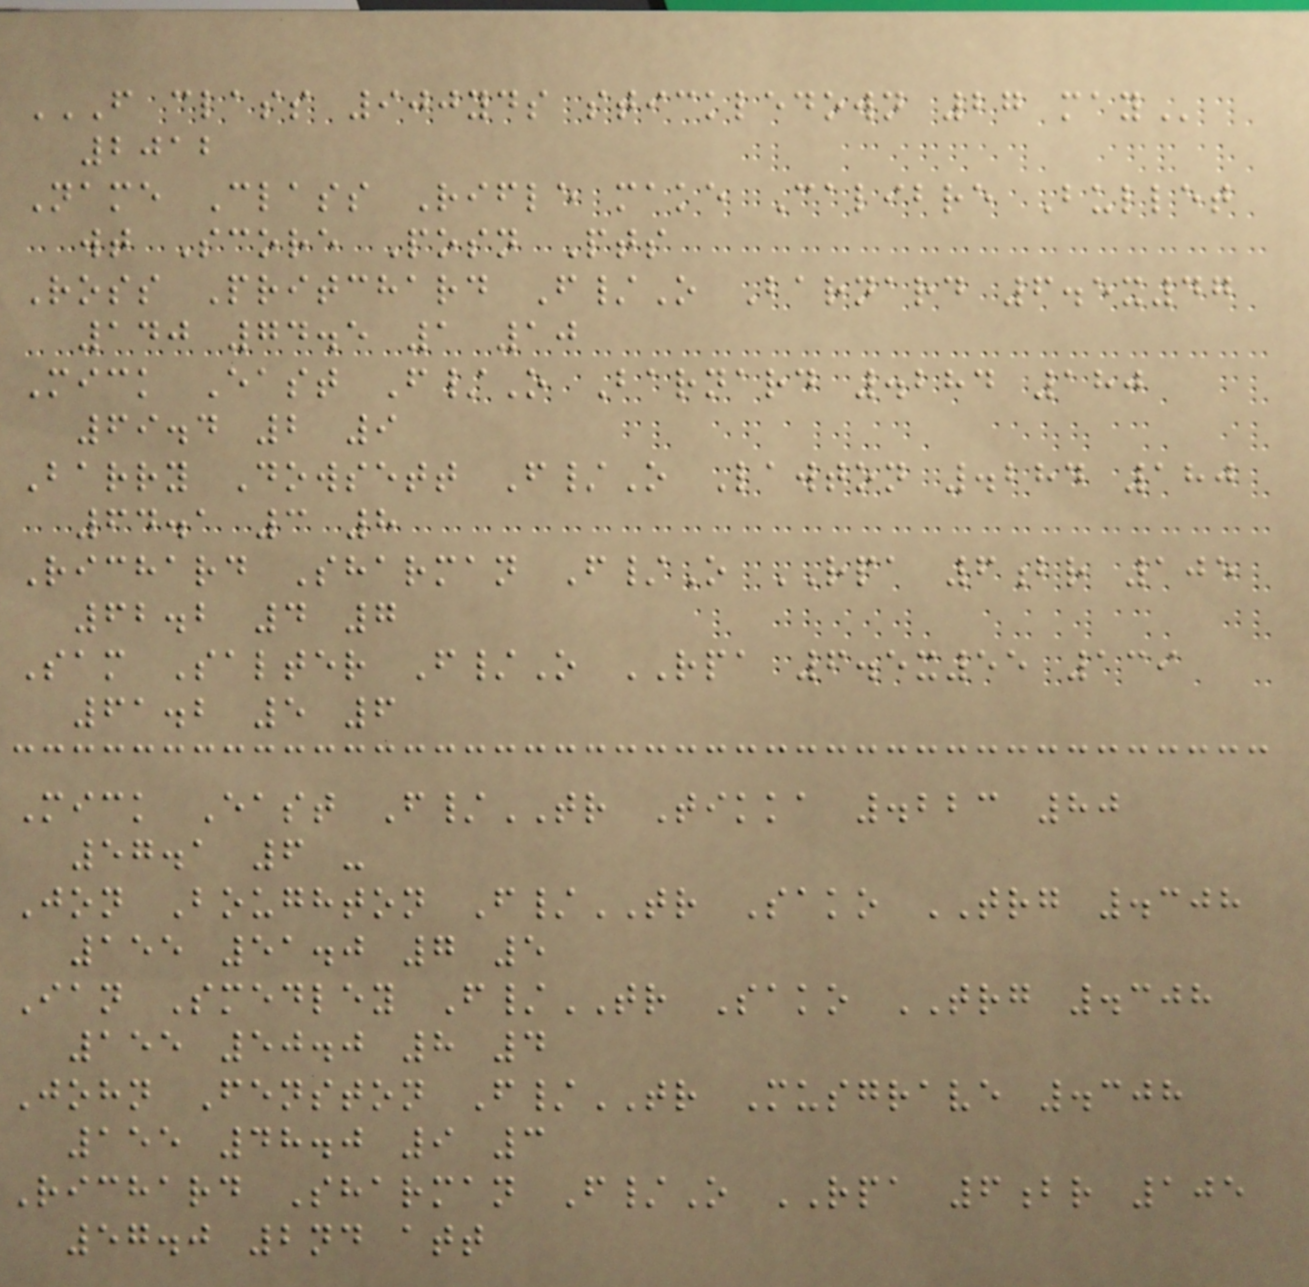F CLASS 900YDS STICKLEDOWN 27 MAY
2012
Name Class Rifle make Calibre Bullet
wt Score Posn Pts
Ross Pritchard F/O Barnard 6.5x47
140 74.5 1 10
Mick East F/O Barnard .284 180
69.4 2 9
Barry Dowsett F/O Lawton .284 180
64.1 3 8
Richard Sharman F/O RPA 6br 105
62.2 4 7
Sam Salter F/O RPA 6.5x55 139
61.2 5 6
Mick East F/TR Tikka .223 80
57.1 6 -
Jon Boughton F/TR Sako TRG .308
155 51.0 7 5
Ian Smedley F/TR Sako TRG .308
155 50.0 8 4
John Fenston F/TR Musgrave .308
155 48.0 9 3
Richard Sharman F/O RPA 6br 105
57.0 2nd att
